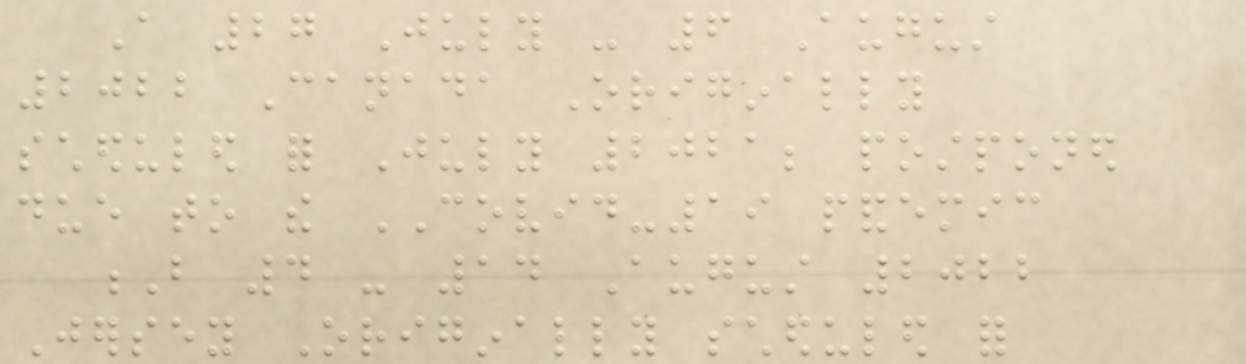A 27 July - 6 August
2022 Canada Originally
scheduled for July 2021; postponed
due to the COVID-19 pandemic
B 4 - 14 August 2022
Jersey Originally scheduled for
